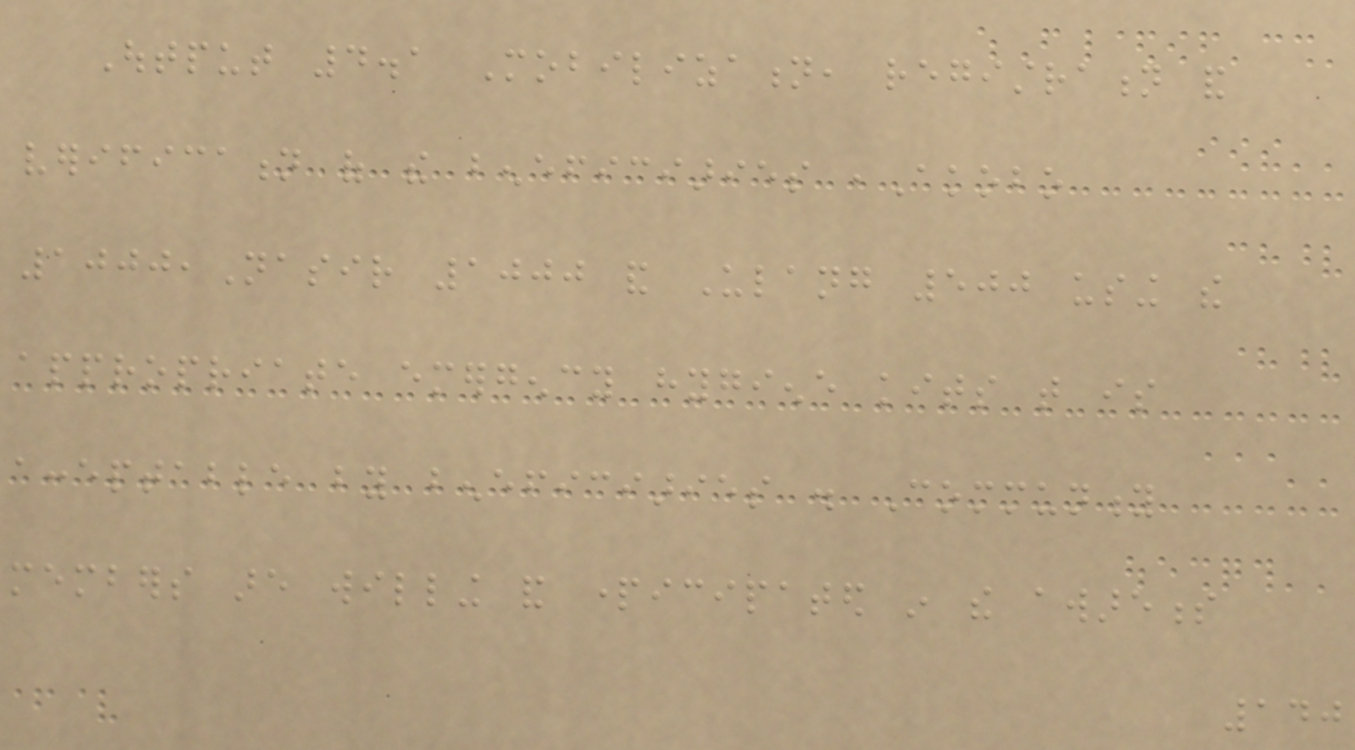Output 4.1 Mobilization, registration and
verification of the beneficiaries ,Akobo
1000,Nasir 1000 and Ulang 500 using the
appropriate emergency hygiene kits that is
acceptable by beneficiaries . Community
members are willing and participated in the awareness
140
